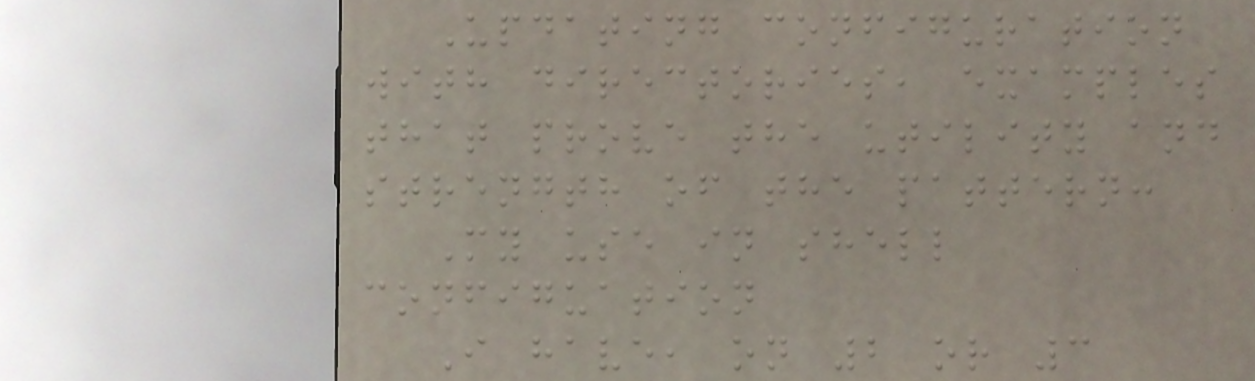Updating configuration
with directories, examples
that prove the utility and
strength of the pattern:
My use in shell
configuation
I have, on 2 or 3
